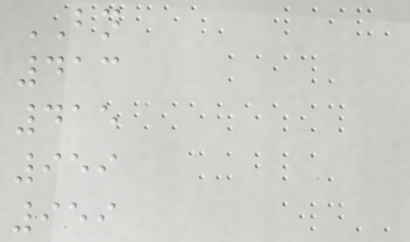BN
413
415
959
959
